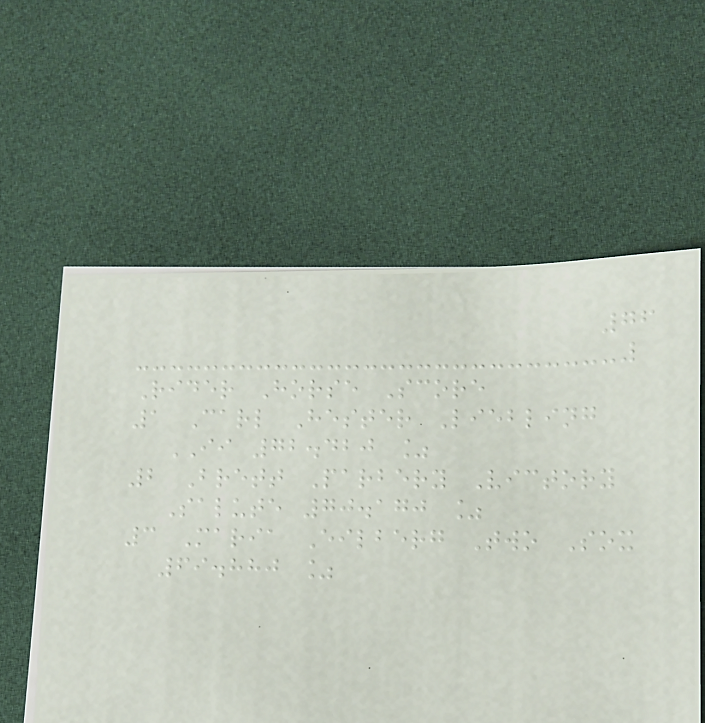76
Rider Horse Score
1 Carl Hester Liebling
II 72.420 %
2 Brett Parbery Victory
Salute 70.170 %
3 Maria Eilberg Two Sox
69.880 %
